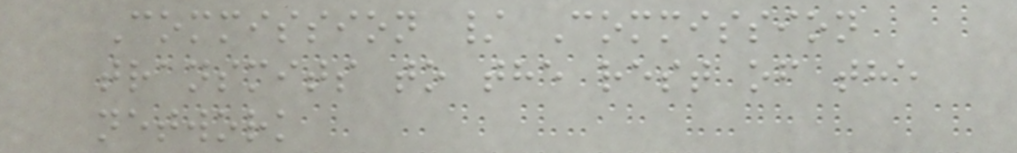Commission / Commission
transmits to the rest of the
network
